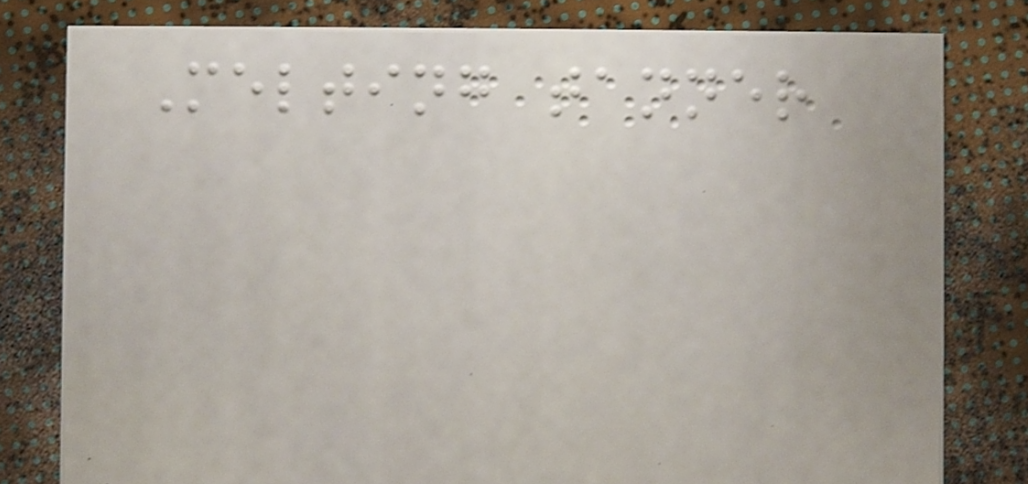Melting tanner
